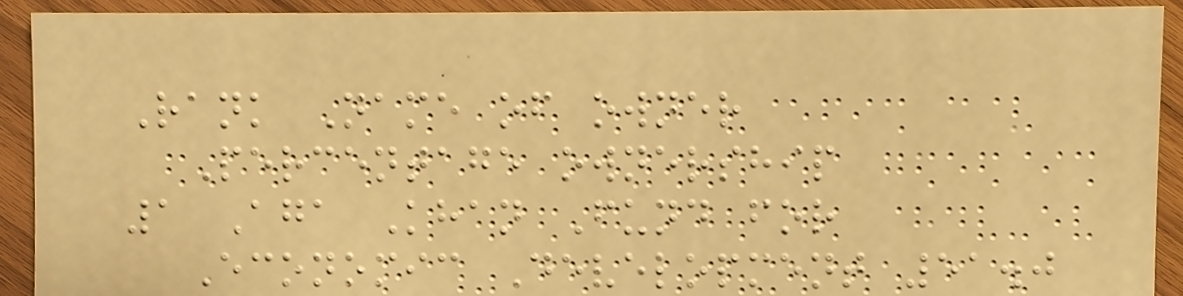Rank Name of owner
Percentage ownership
1 Aga Khan Fund for
Economic Development 51.0
